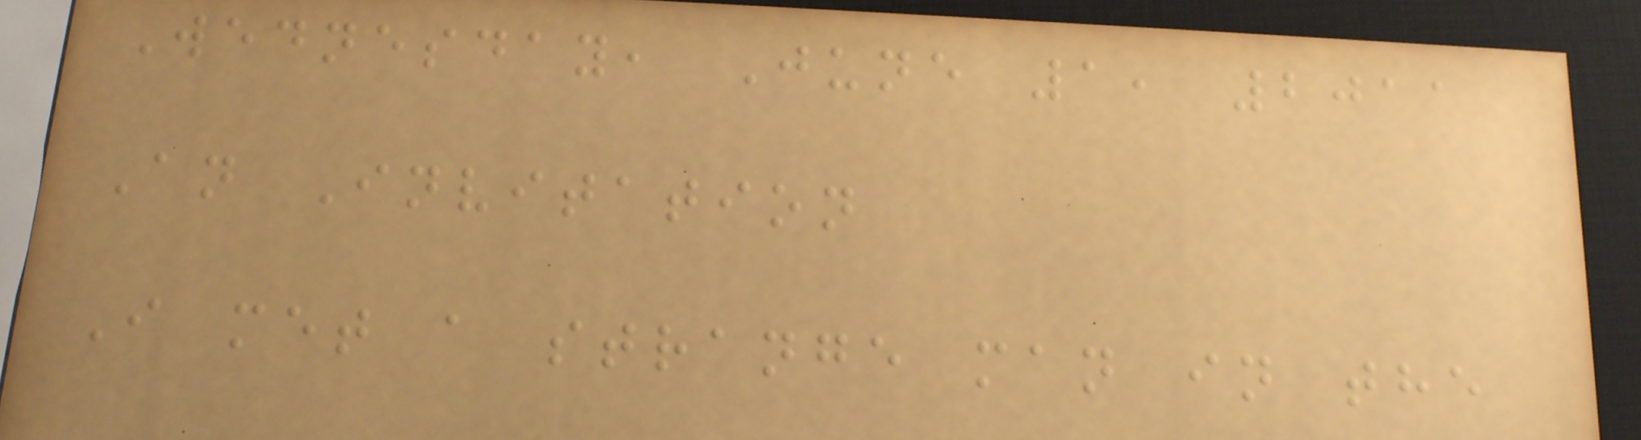Wednesday, June 1, 2011
An Invitation
I met a strange man in the
